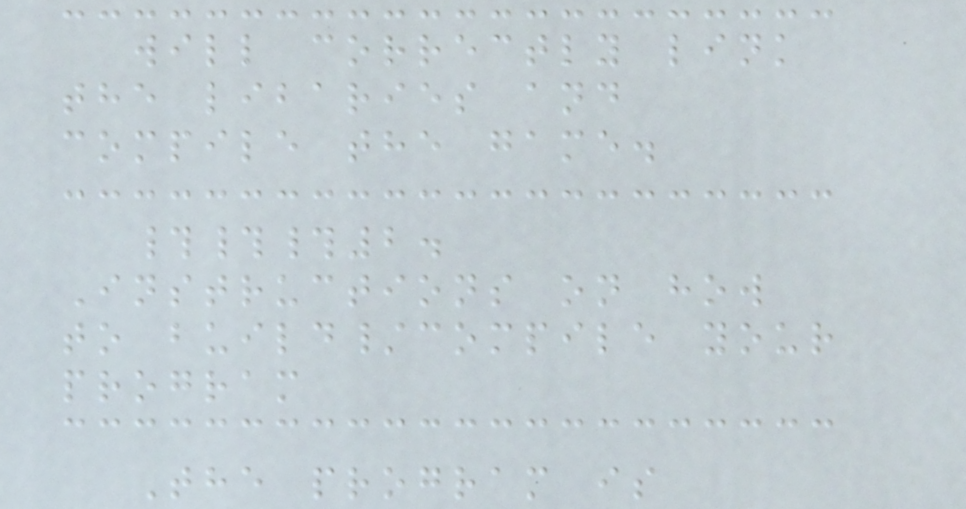will correctly link
the libaries and
compile the game.
###2.
Instructions on how
to build/compile your
program
The program is
